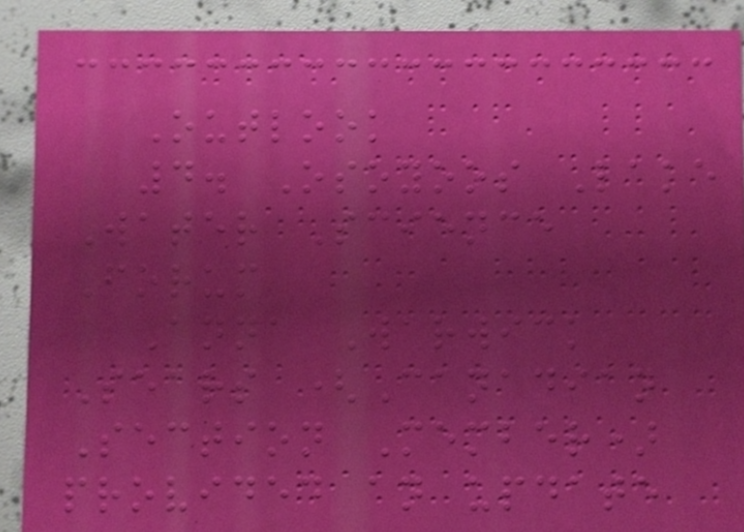Outlook
4. Osoyoos Lake
Water Science
Forum
Anna Warwick
Sears (Canadian
Section Member)
provided an update
